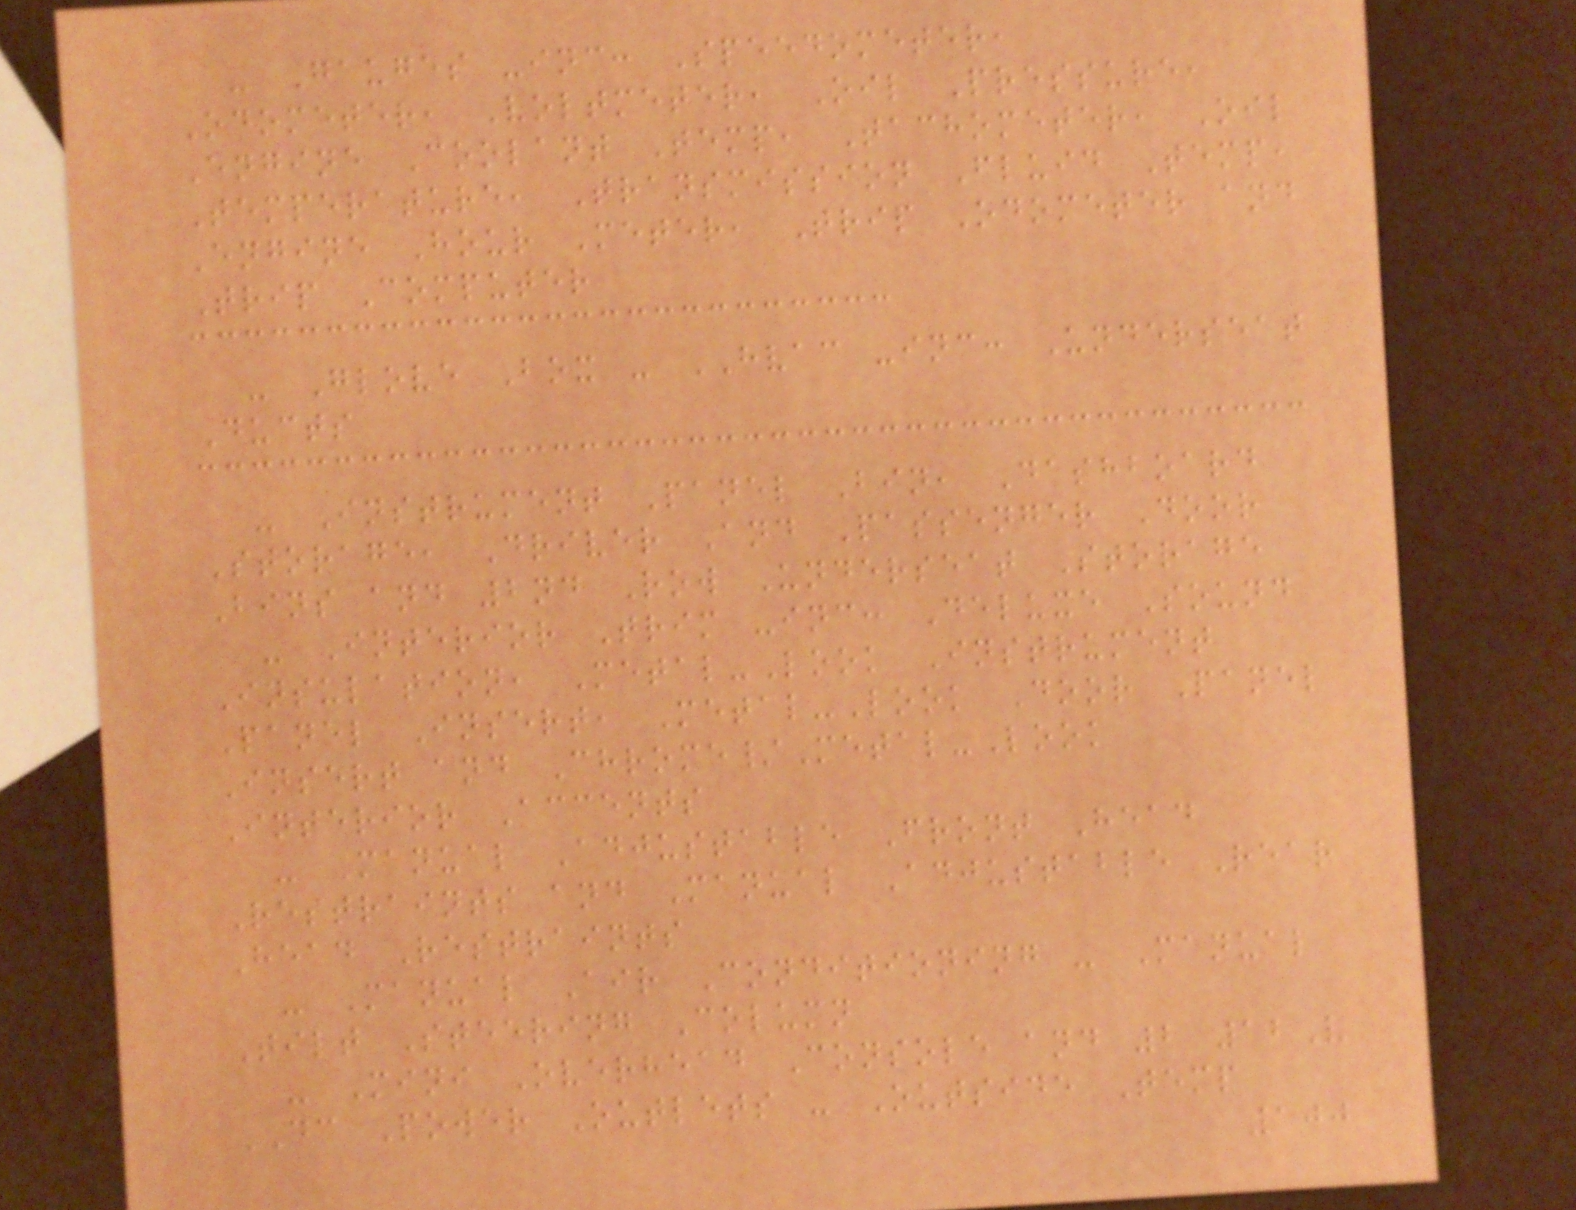- Gauges -inc: Speedometer,
Odometer, Voltmeter, Oil Pressure,
Engine Coolant Temp, Tachometer, Oil
Temperature, Transmission Fluid Temp,
Engine Hour Meter, Trip Odometer and
Trip Computer
- Glove Box - HVAC -inc: Underseat
Ducts
- Instrument Panel Bin, Dashboard
Storage, Driver And Passenger Door
Bins and 2nd Row Underseat Storage
- Interior Trim -inc: Deluxe Sound
Insulation, Metal-Look Instrument
Panel Insert, Metal-Look Door Panel
Insert and Chrome/Metal-Look
Interior Accents
- Manual Adjustable Front Head
Restraints and Manual Adjustable Rear
Head Restraints
- Manual Air Conditioning - Manual
Tilt Steering Column
- Mini Overhead Console and 2 12V
DC Power Outlets - Outside Temp
100
